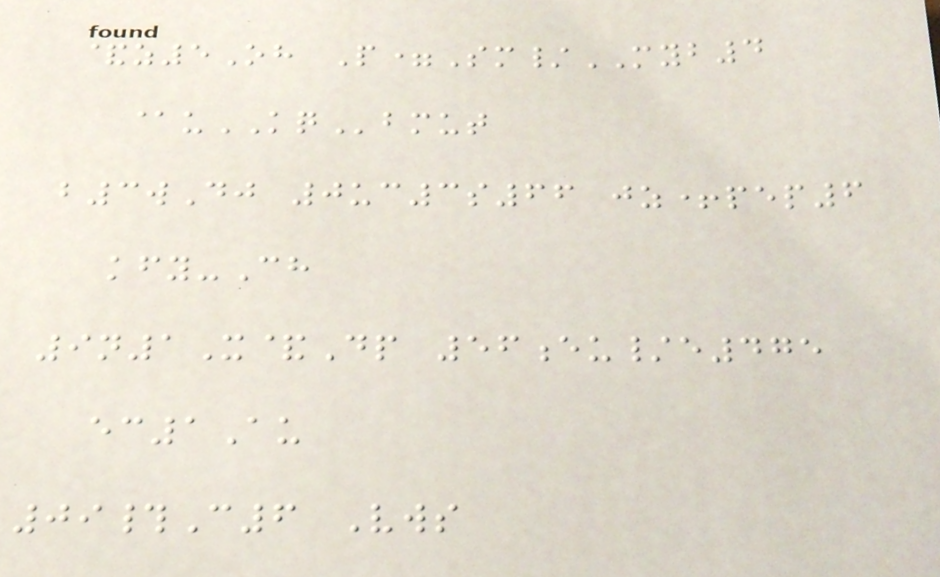&z5Oh P=Sm/MYB4
@uKQbmut
b3wDj 0uc3s66 jz+pep6
kfy-Ch
9n1X&Dp 56eu/e475
ec1Au
09#C6 Vws
